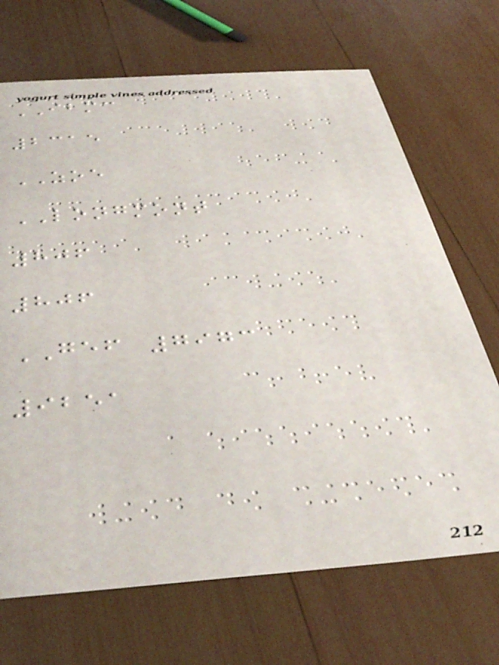IBMC
2315
ZOE
LONGMONT
806
806
GEF 7973
9251
